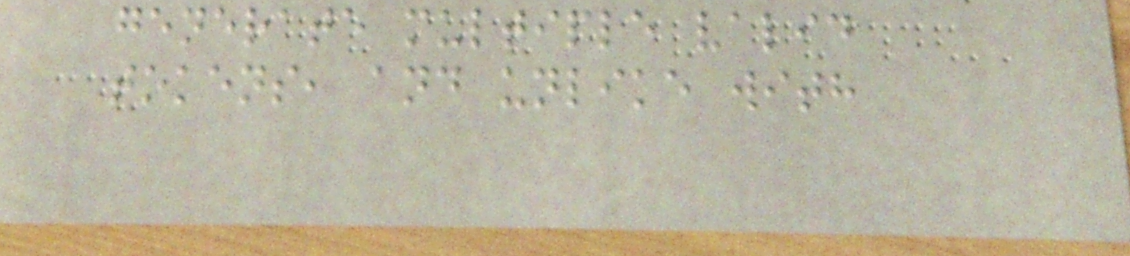generate multiple valid
tokens, and unlike with
